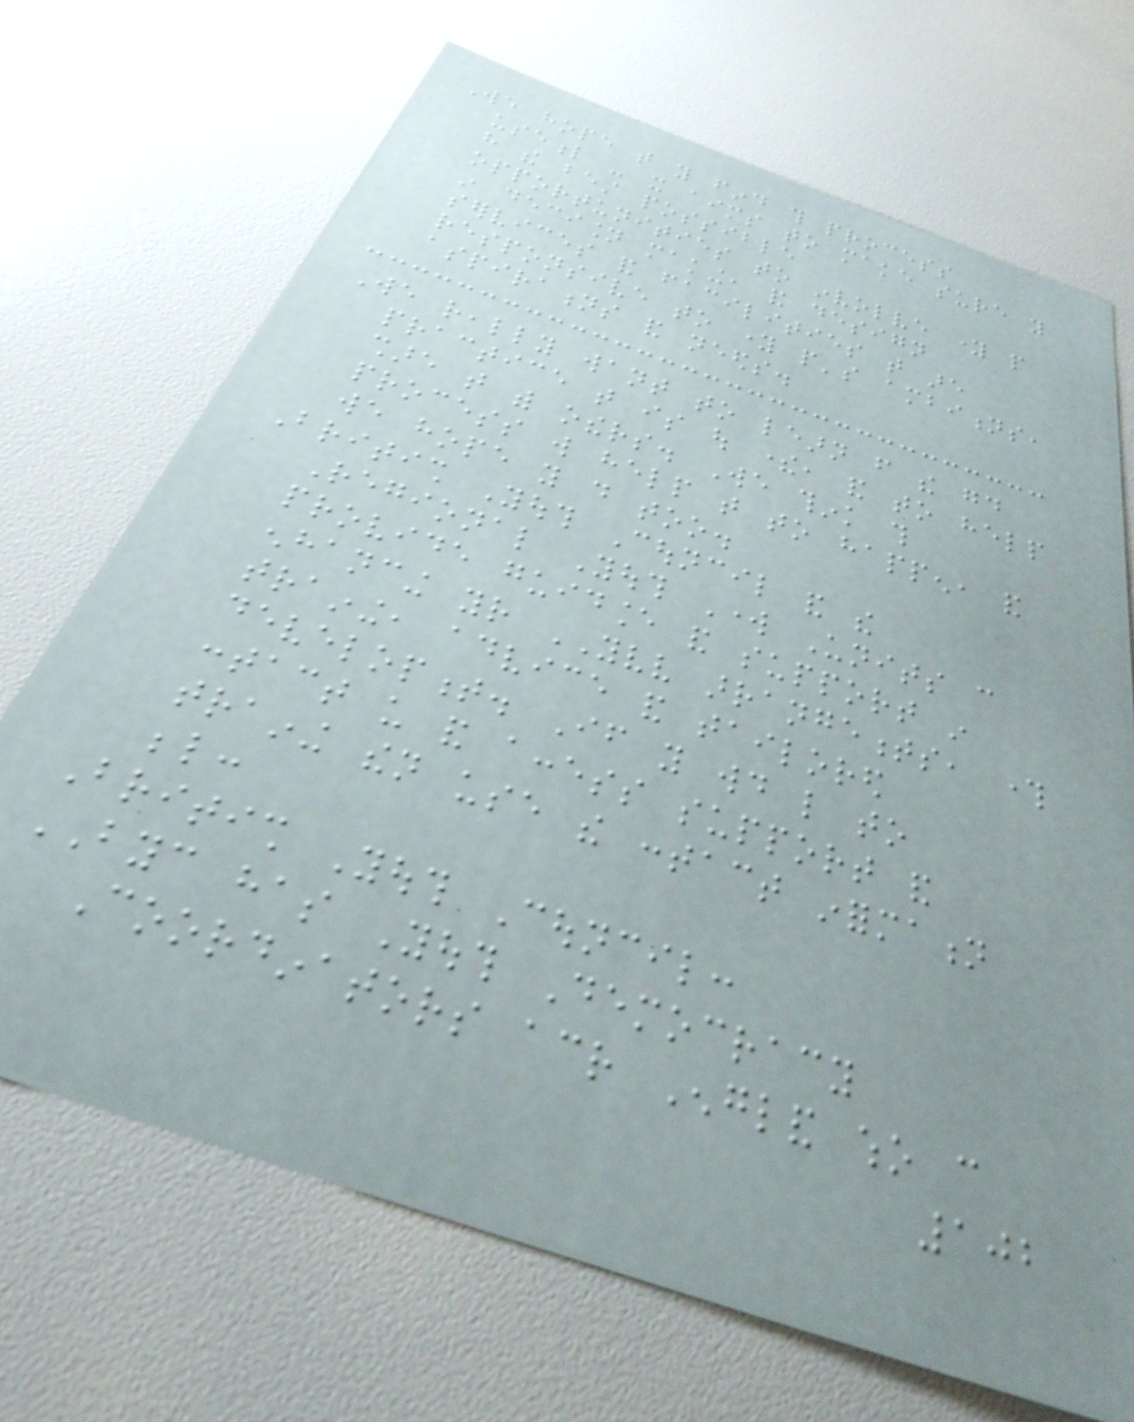We hope that you find this process
useful - it aims to make sure you
have the best possible
opportunities to involve young people
in decision making, and design
services and facilities that are
responsive to young people's ambitions,
aspirations and needs.
We really want to learn from the good
practice that is out there, and to help
share that with others. We think this
process will help that to happen, and
we hope you do too.
British Youth Council and the
Regional Youth Work Units can
provide guidance and support in
enhancing your YVV arrangements, through
training, advice and tailored
development. If you would like to
contact us and access support and
training then use the contact information
below:
British Youth Council:
BYC has Youth Democracy
Coordinators across England who can
102
